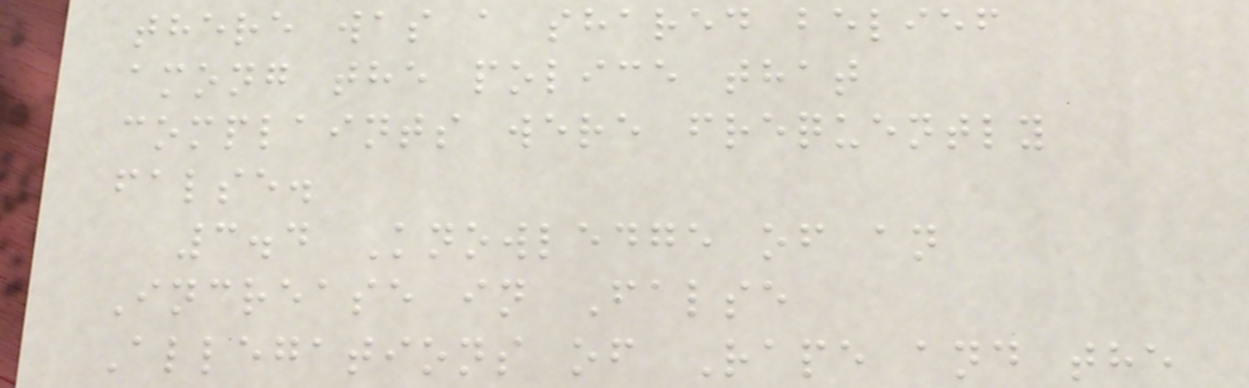there was a shared belief
among the police that
complaints were frequently
false.
3.4 Knowledge of an
Increase in False
Allegations of Rape and the
